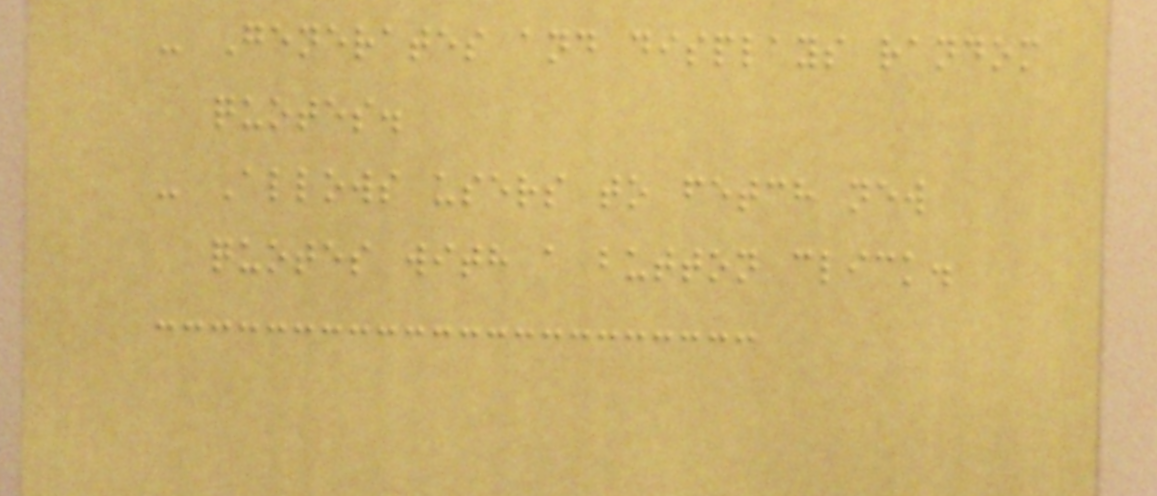- Generates and displays random
quotes.
- Allows users to fetch new
quotes with a button click.
